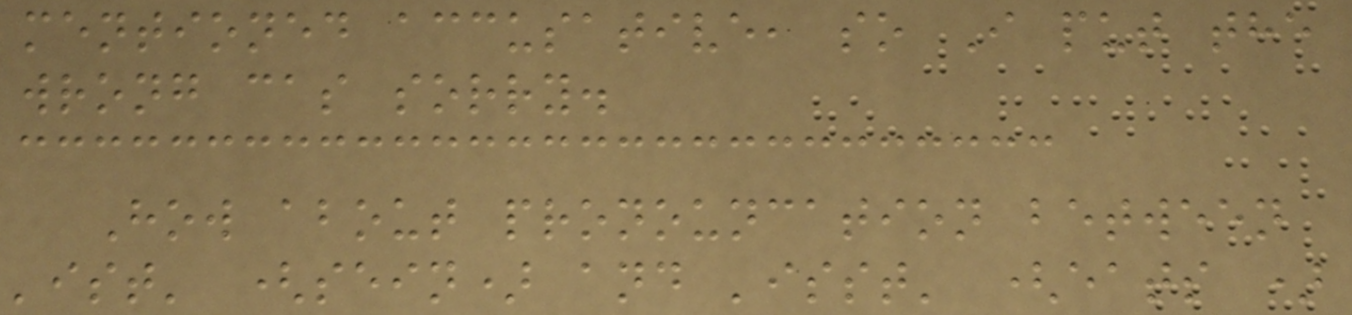mentioned accusative, so I put the
wrong cas sorry.
How about pronouncation between
'ist' (sein) and 'isst' (eats )
